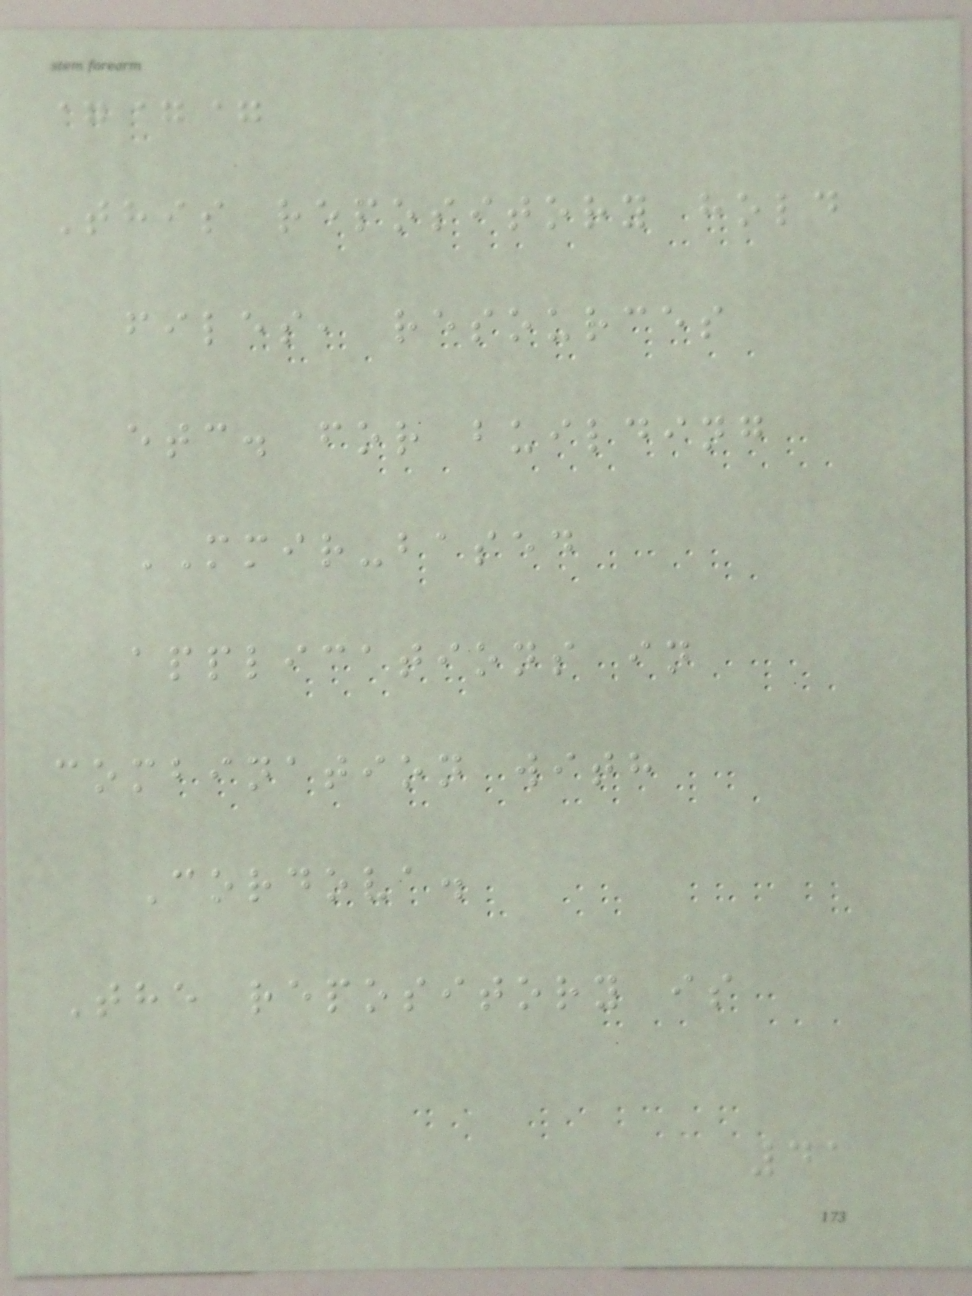===
This repository hold
files, resources
etc. for building
MMIR-based
applications in
combination with
Cordova.
The repository is
41
